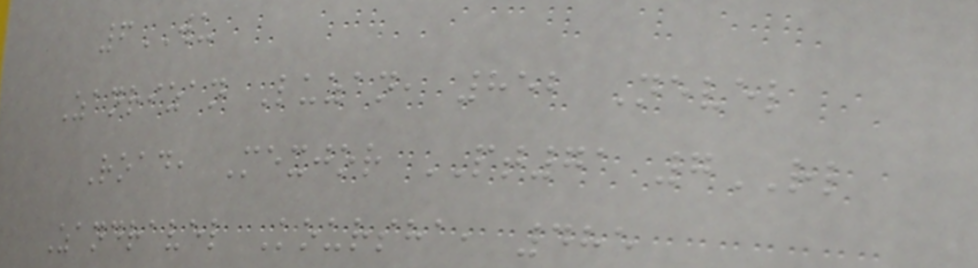6WU
Zanrizan Luzan, 852 Nevel
Road, Mexjor PT71 7RL
Zandravel Koursha, 485
